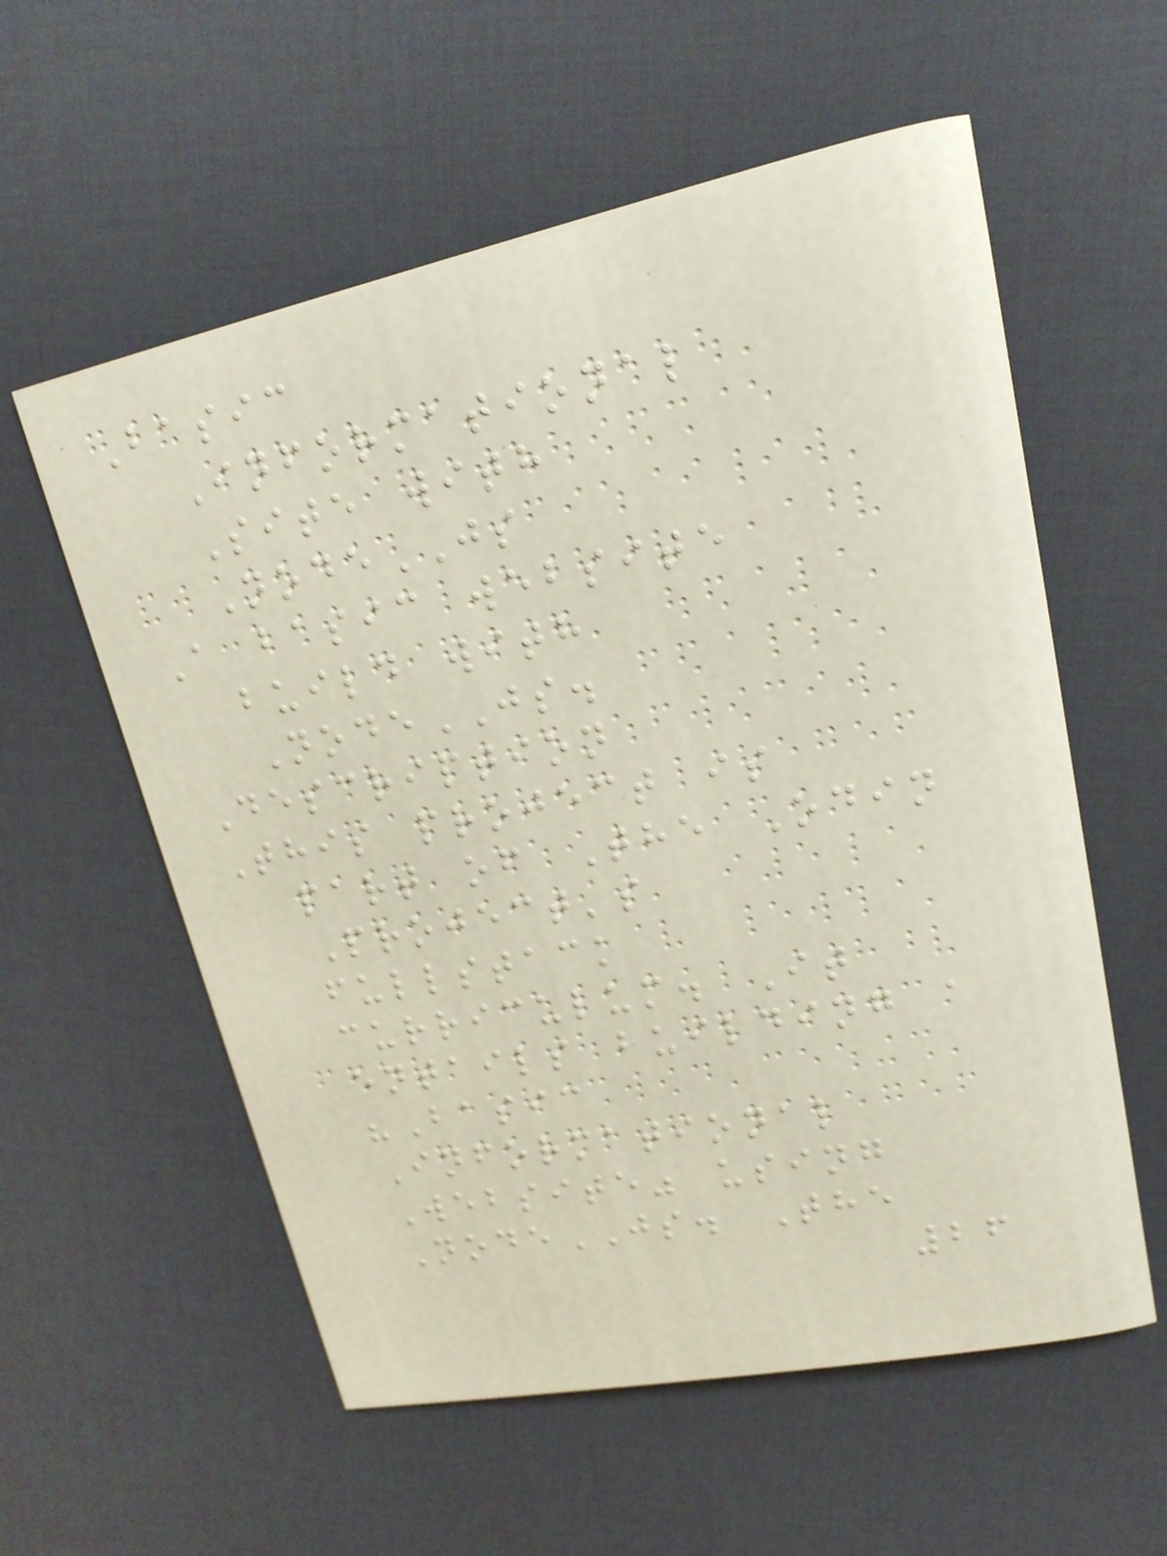Basic
Informational
Site with
NodeJS
A basic website
build with
NodeJS.
Description
This project is
part of The Odin
Project's
fullstack
curriculum. It
entails building a
"Basic
Informational
Website" using
NodeJS. The
26
